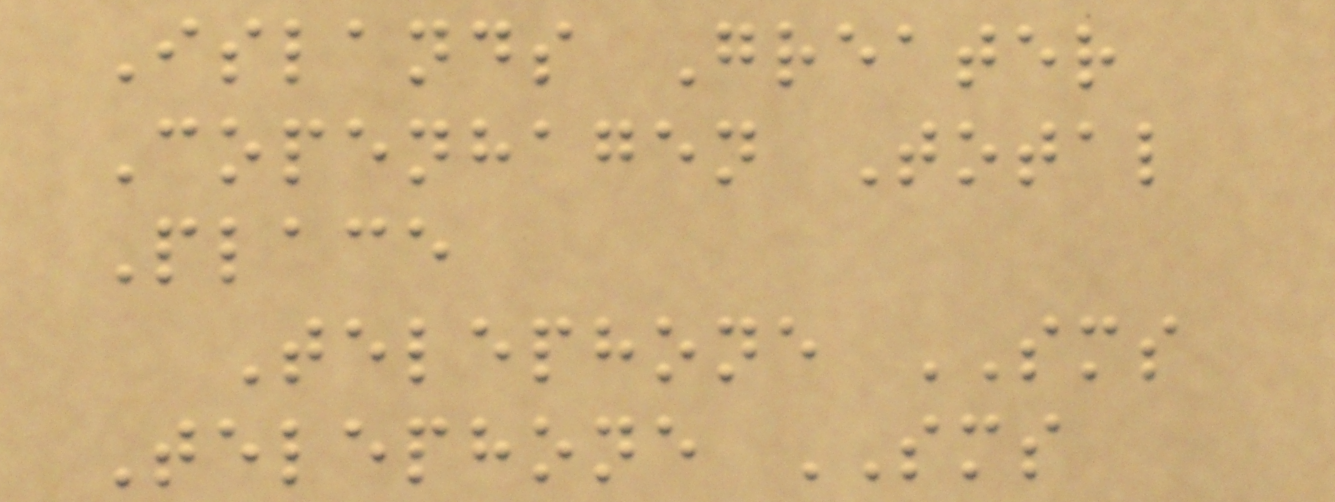Islands Greater
Copenhagen Total
Place
Telephone SMS
Telephone SMS
